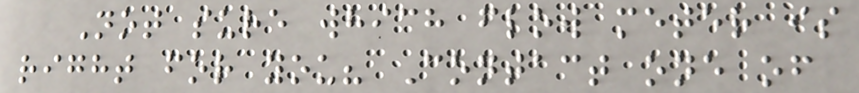Not sure which flow meter is
right for you? Contact one of
